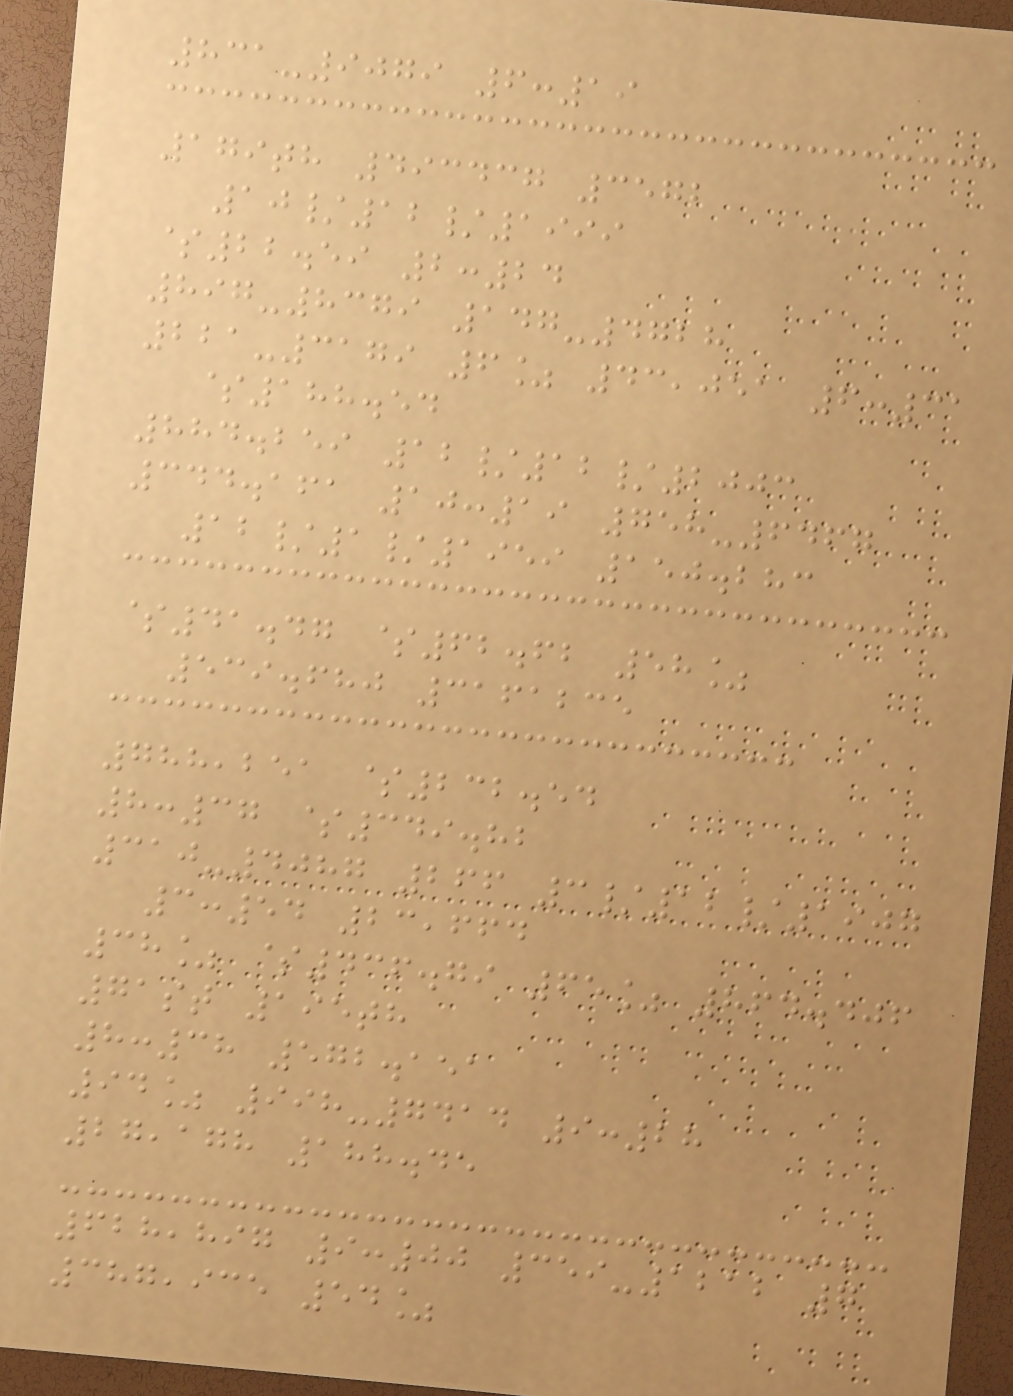831-9079 6:19
179th 493437 3572
10/12/1999
$22.59 2:24
897-8379 147-4728
221-3179 6% 43,051 6:31
$188.54
884.259 12/12/2003
344.161 10:19 758-6467
12/1/1959 150.283
$41.47 $62.62 58%
539.680 3161235
788,251 $232.54
8:37 $349.82
310-4087 266 3/12/1907
3:54 23,664
38% $436.79 65% 864.406
71st 195th
8:38 572.151
94% 998-7414 9:28
27,178 188.45
628,897 9:00 359-1212 7
387,935 54%
